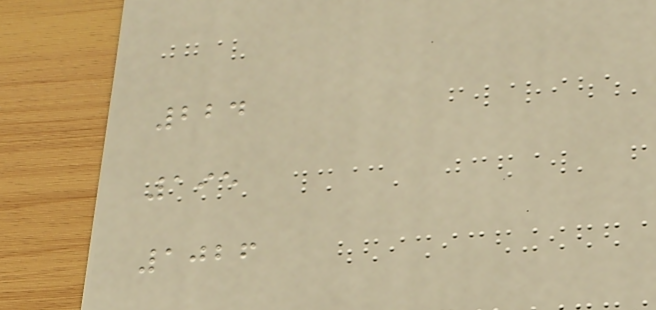224
195
1026
